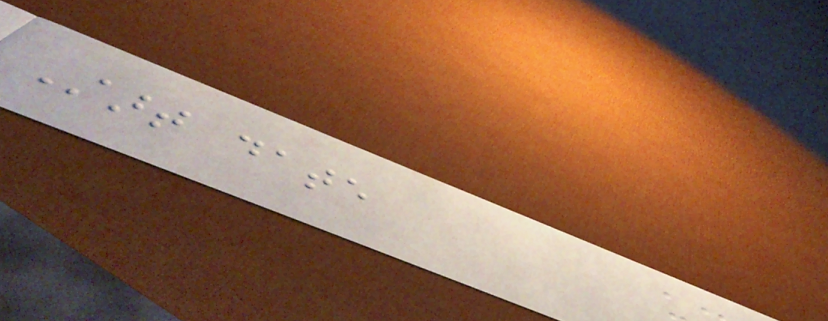Start date
